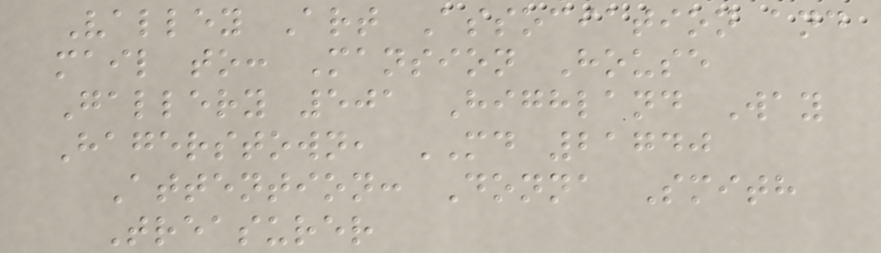Valley Art Association and
mail to: Mansion House
Gallery 501 Highland Way
Hagerstown, MD 21740
Attention: Donna Smith
Treasurer
